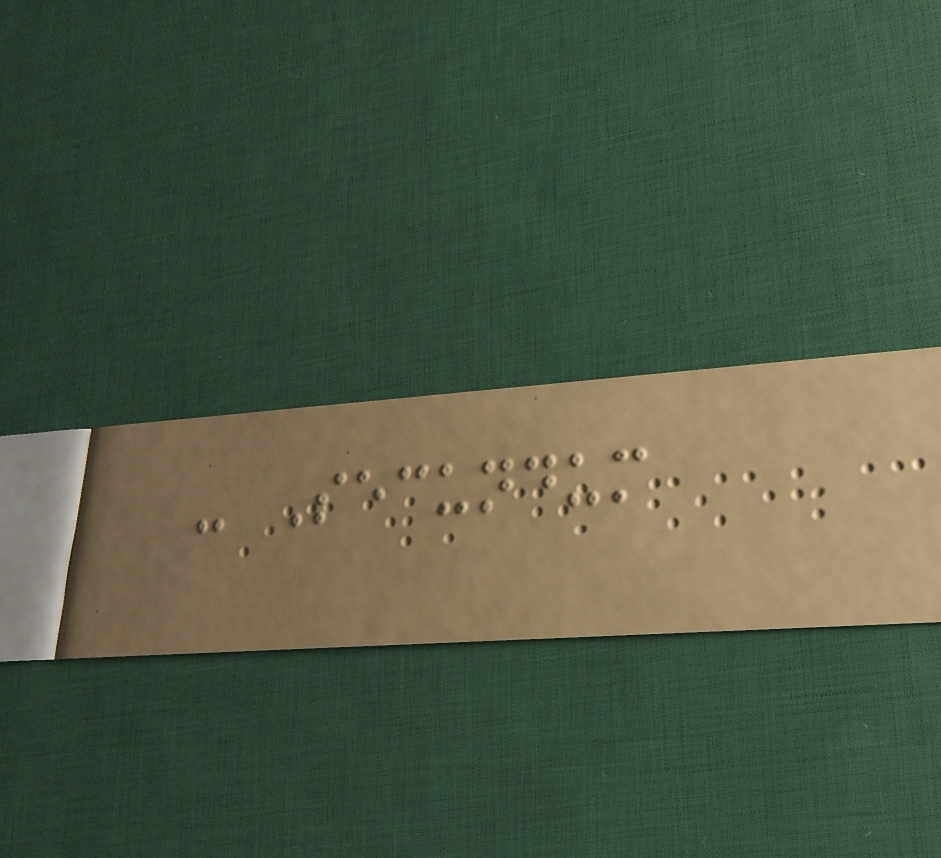- Secundum
